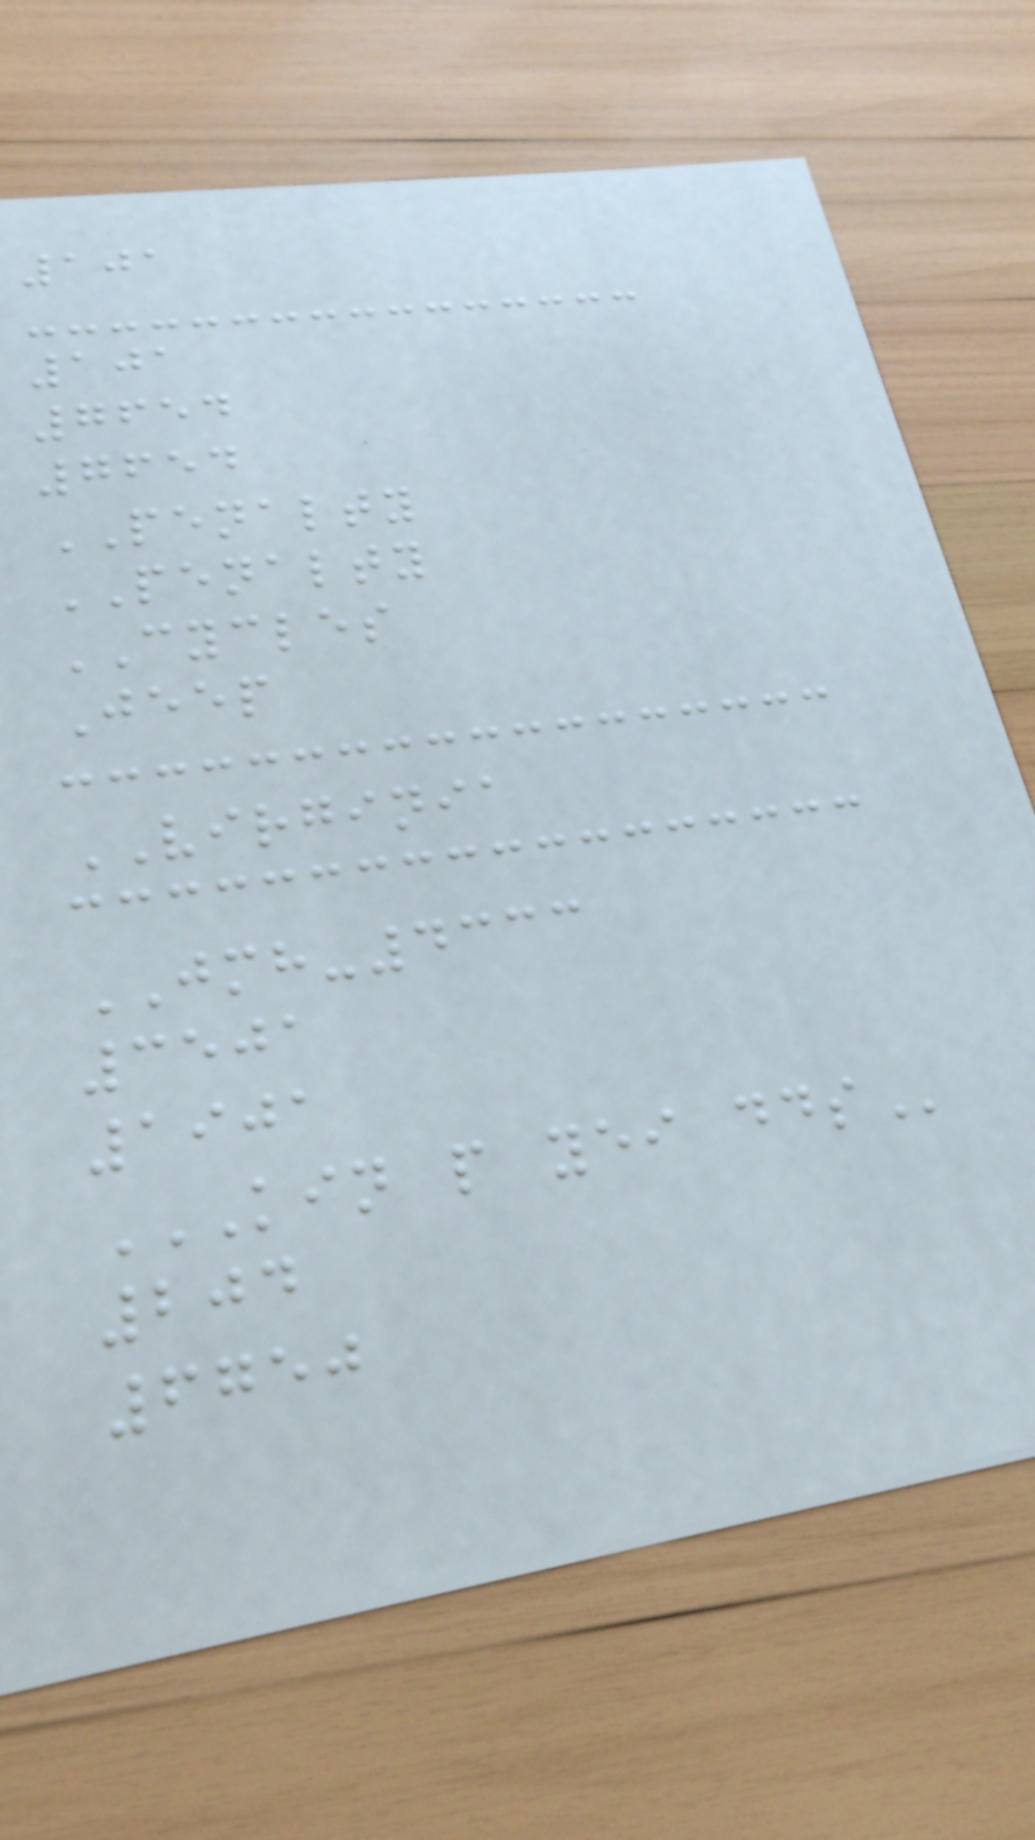101
101
7654
7654
PENALTY
PENALTY
CYCLES
Jeep
VIRGINIA
JMH-4333
3501
1901
KIN P YEI DDS
204
6750
